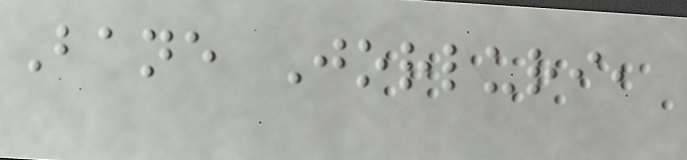Bane Jorluri,
